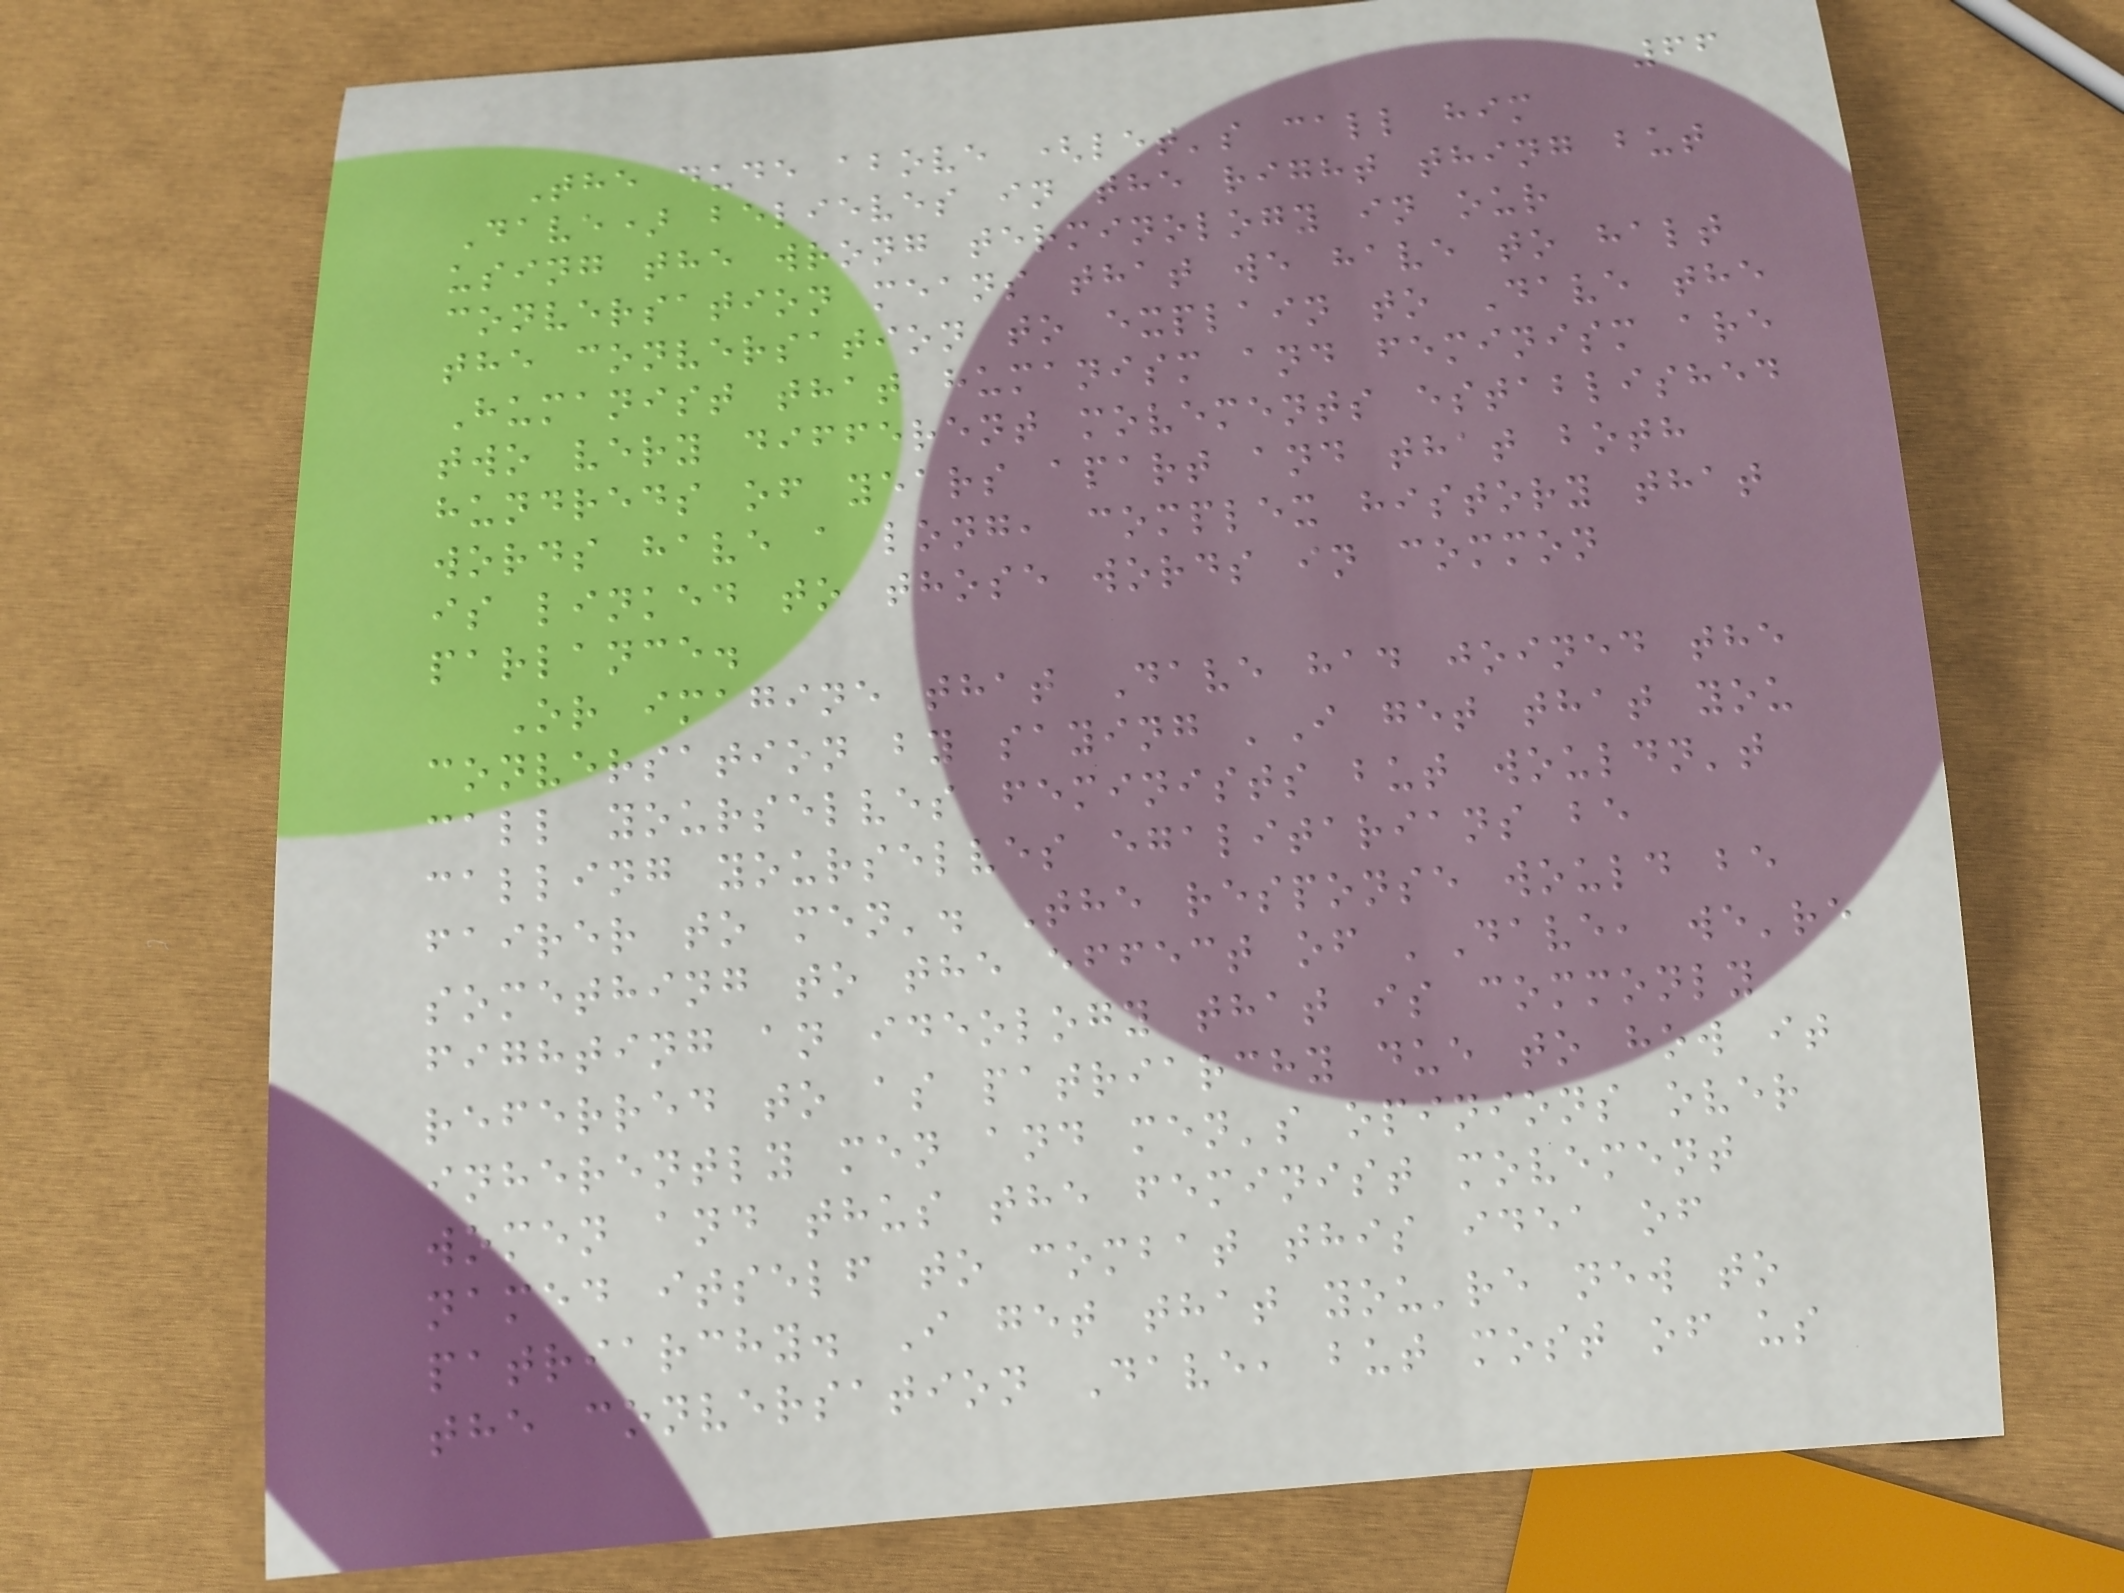66
The dude above (let's call him
Dave) believes in the right thing but
using the wrong terminology in our
conversation means that we have to halt
the conversation to explain to Dave the
Humanist that humanism and feminism are
two very different movements established
hundreds of years apart and that both
words have a long, complex history that
is linked to those words in common
parlance.
Or imagine that Dave had joined the
conversation by saying 'I get that you
call yourselves feminists but wouldn't
calling yourselves egalitarians be
fairer to men'. The response would be
something to the effect of 'Dave, we're
fighting an ideology that is commonly
referred to as patriarchy due to how it
inherently men and men's opinions over
women and thus the feminist movement
named itself to combat this idea of
patriarchy. I get that you're new to
the conversation Dave, but most of us
